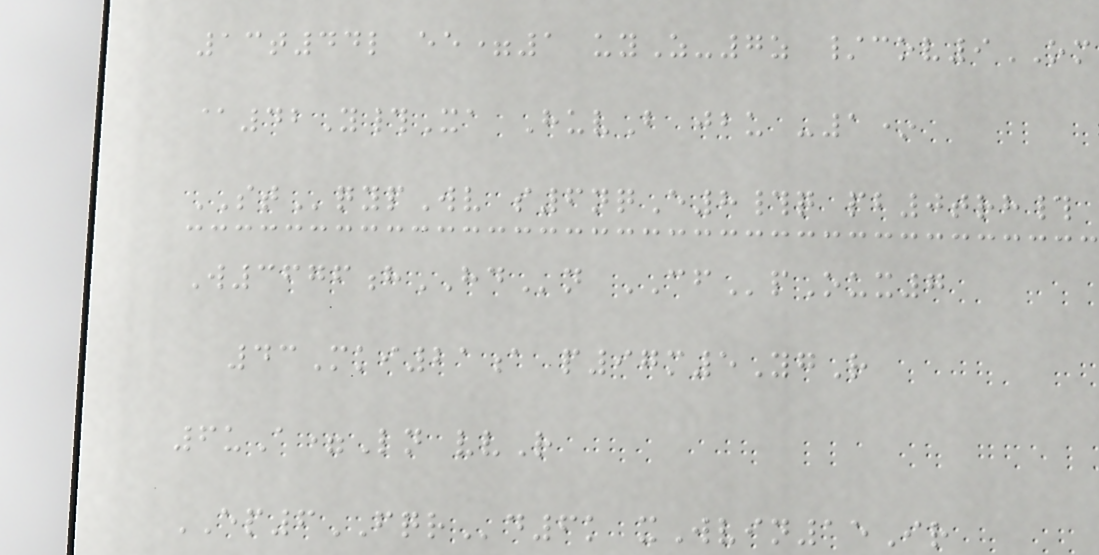13t44l ee=1 uyZ-7z /cov9OM
@42Y#Xa HuvB jbu -1*
STqypWv s6nqE8#q pb0trh#
W3676hHDn CFpOux7
43Mki21a p97m5YgR
6uA=Ln vvR
EP6FQRd6k xWvin15Ir
